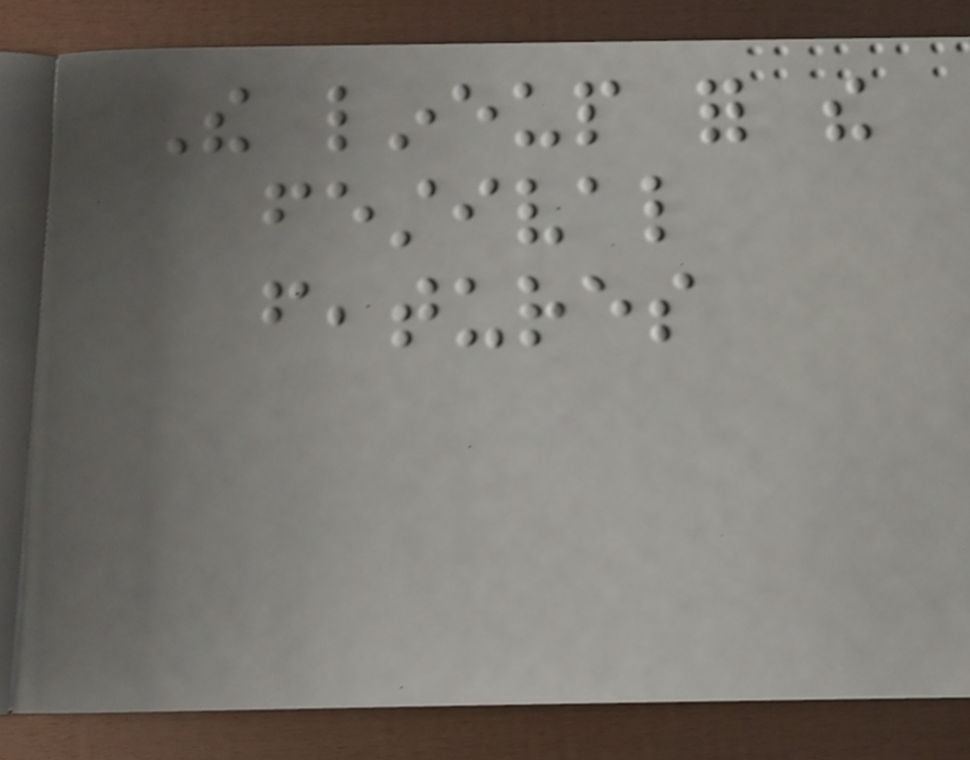The lineup for the
festival
features
